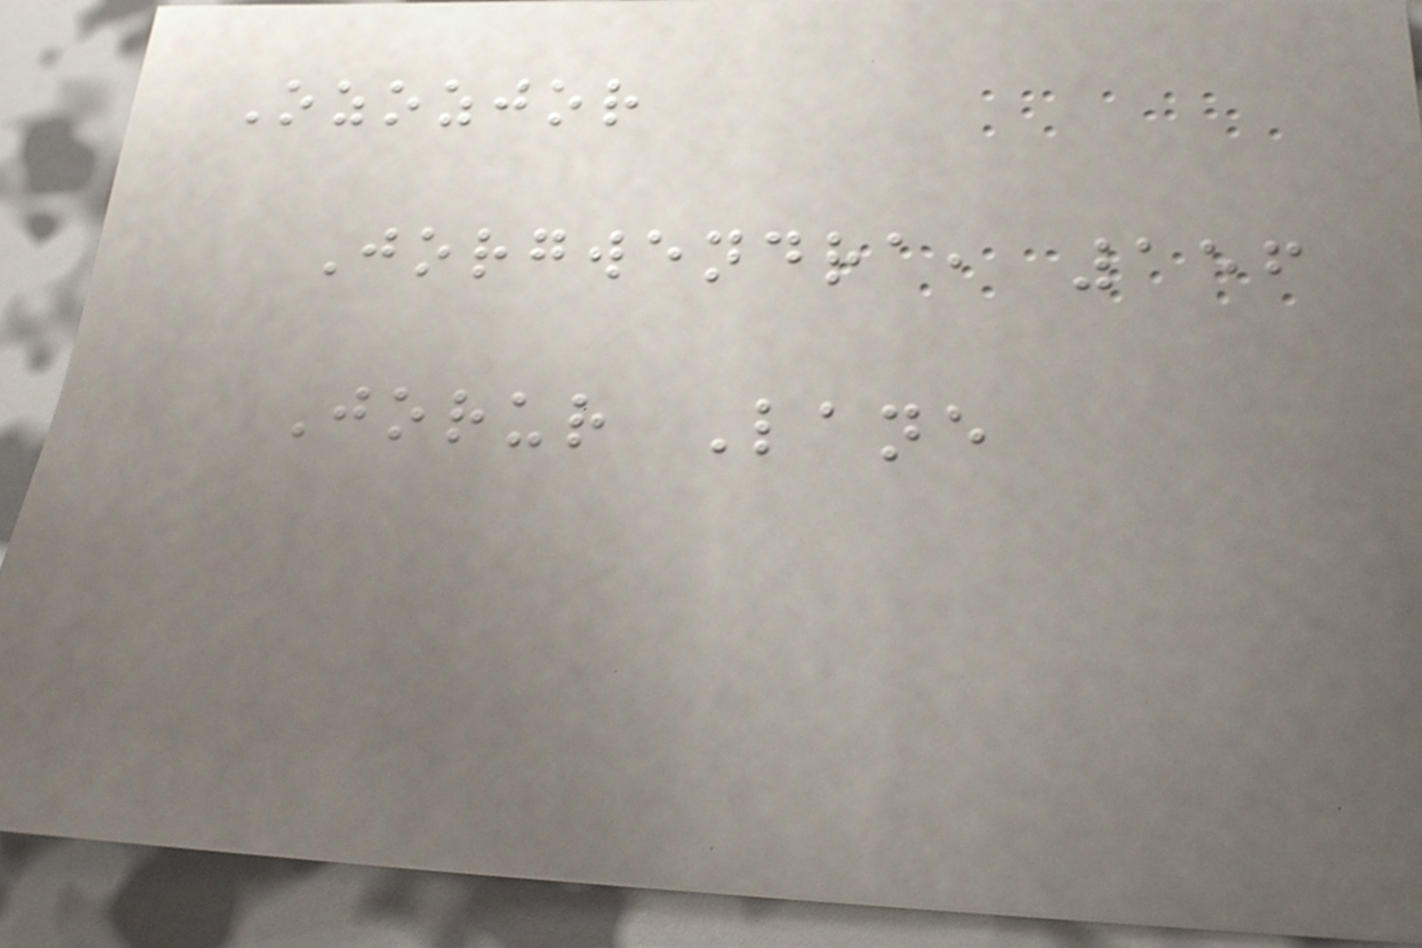Ozozjor
Jorgwendra, 156
Jorur Lane
